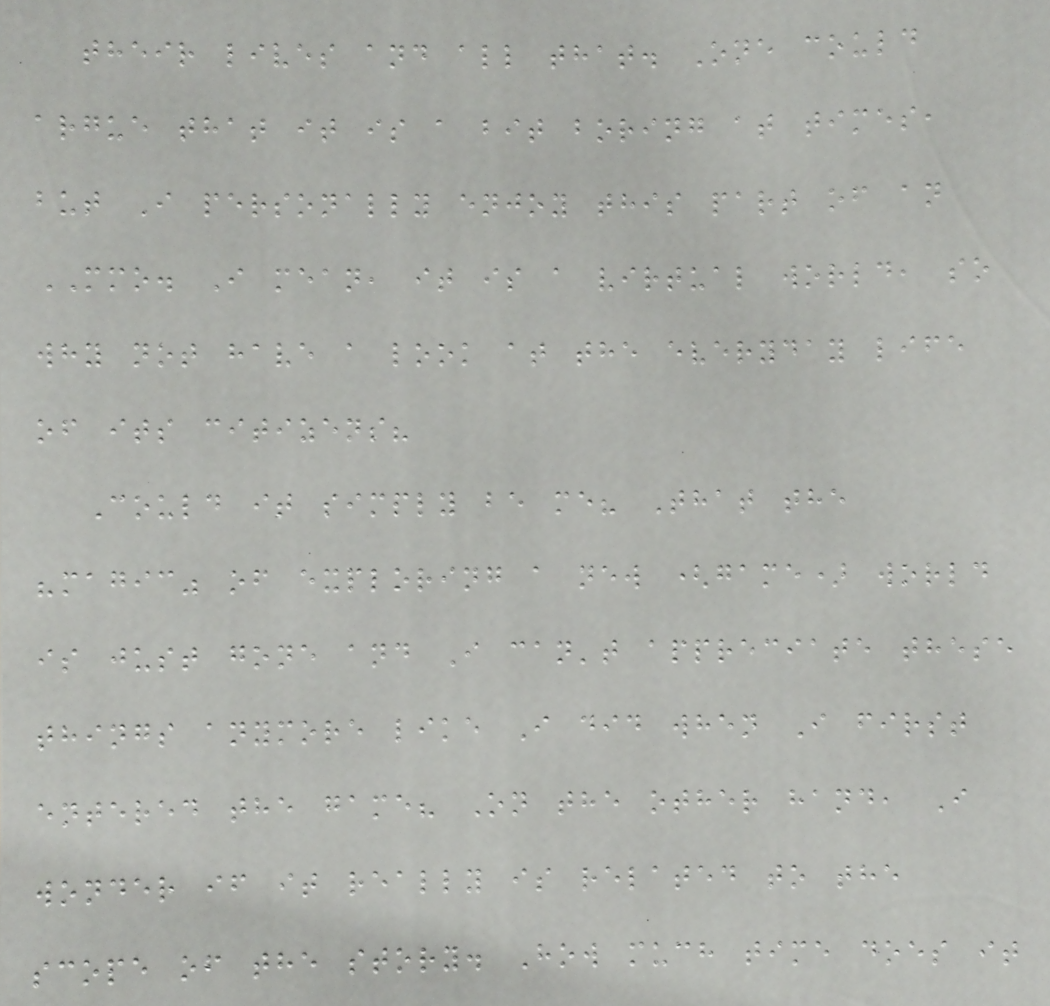their lives and all that. One could
argue that it is a bit boring at times,
but I personally enjoy this part of an
MMO. I mean, it is a virtual world, so
why not have a look at the everyday life
of its citizens?
Could it simply be me? That the
"magic" of exploring a new (game) world
is just gone and I can't appreciate these
things anymore like I did when I first
entered the game? On the other hand, I
wonder if it really is related to the
scope of the story. How much time does it
